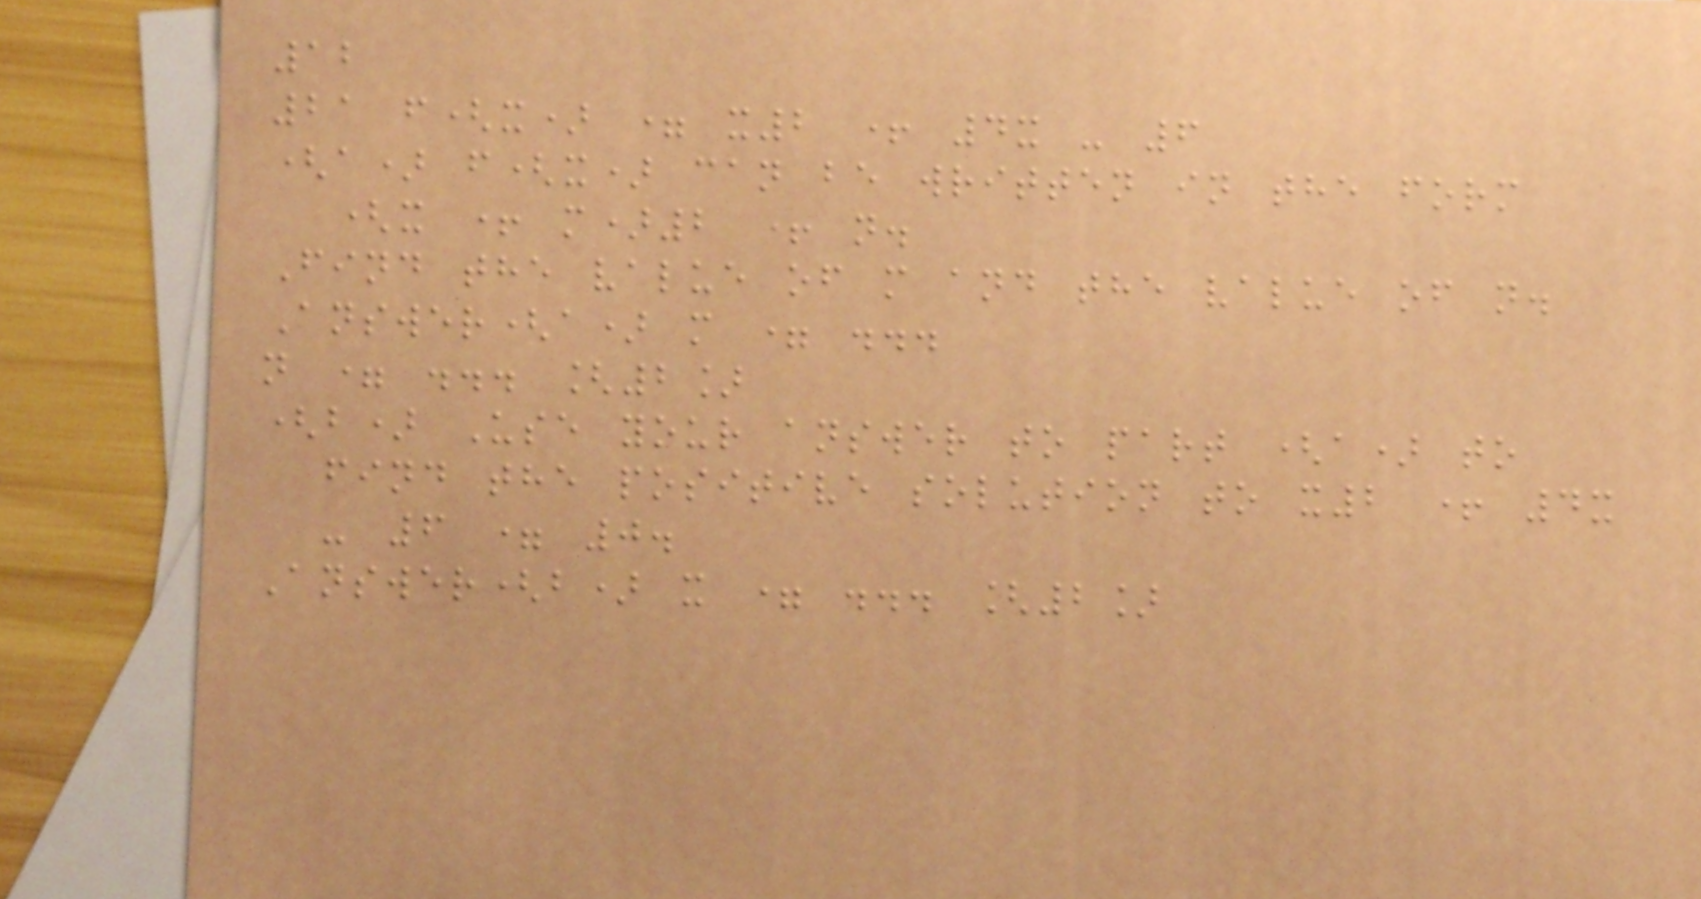12
21 f(x) = x2 + 4x - 6
(a) f(x) can be written in the form
(x + m)2 + n.
Find the value of m and the value of n.
Answer(a) m = ...
n = ... [2]
(b) Use your answer to part (a) to
find the positive solution to x2 + 4x
- 6 = 0.
Answer(b) x = ... [2]
